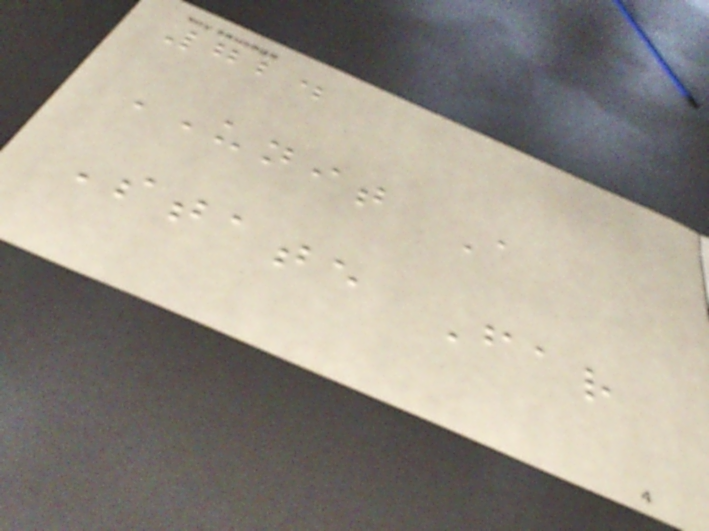724
UNIT A
State Far
